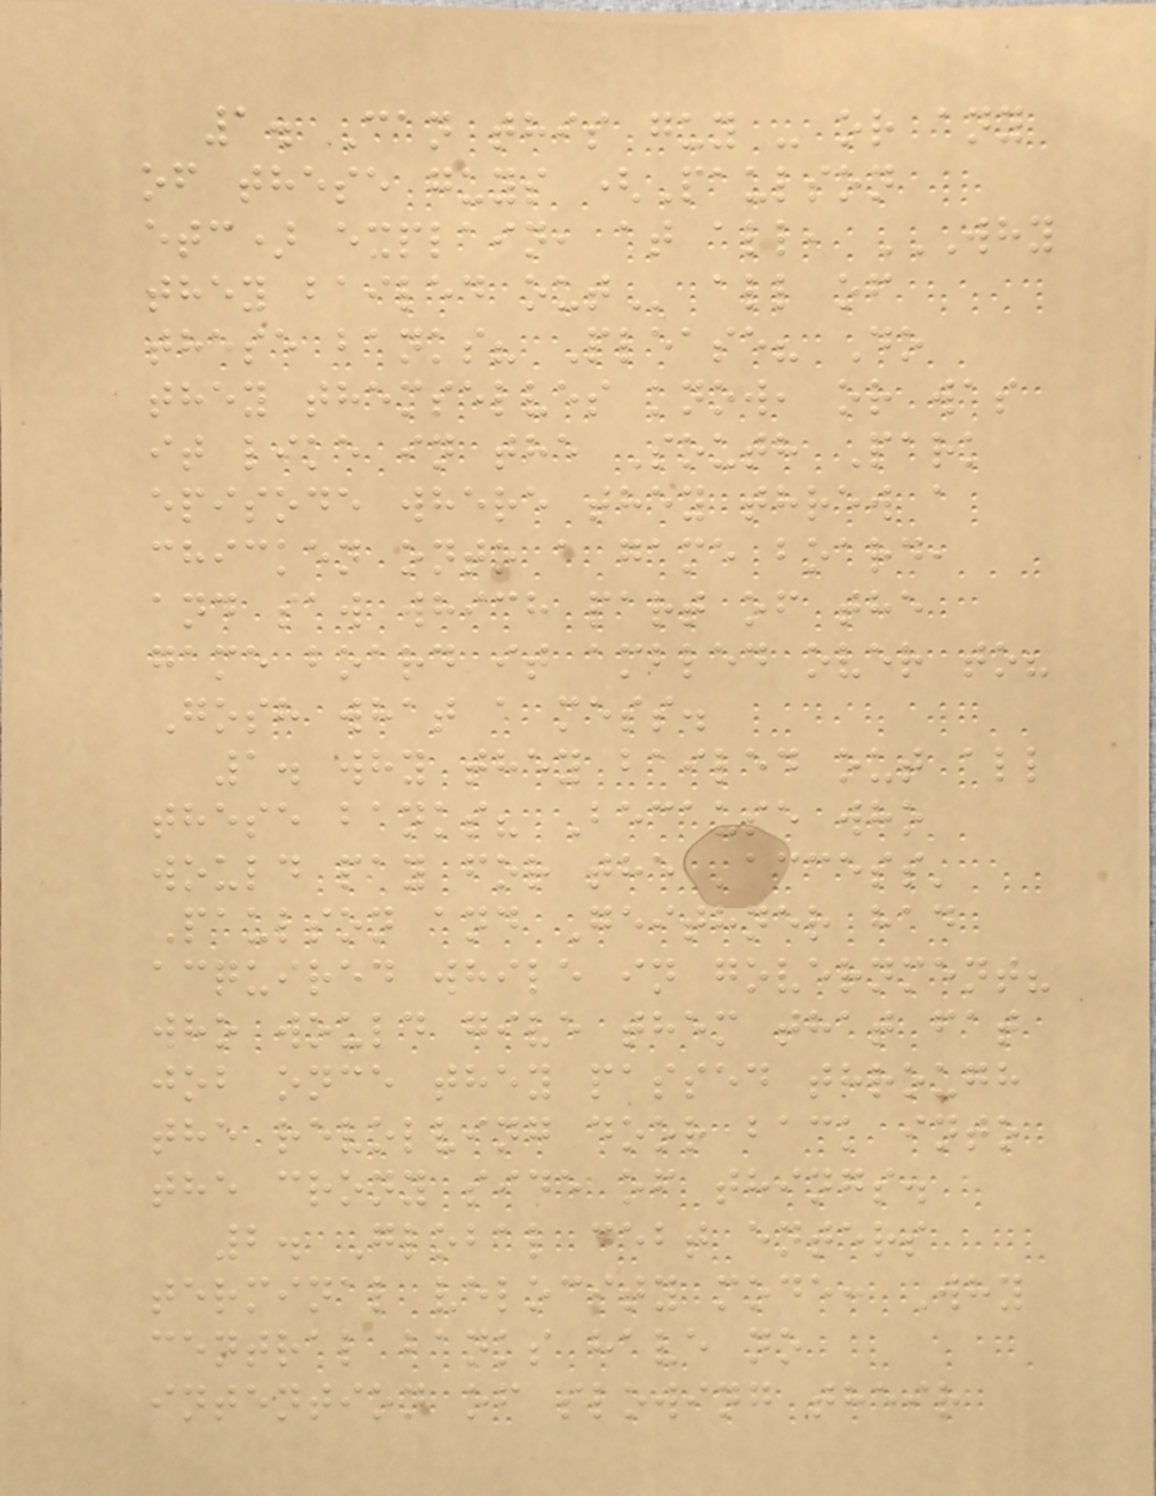1. Can this guy - or any
of these guys (Paulson
etc) explain, at all, WHY
THEY BAILED OUT all of
these banks? Please? Do
they themselves know, or was
it like in the South Park
episode where they threw a
chicken onto a game board,
and saw which part of the
game board it ambled over to?
Gosh what a mess.
1. why they bailed out all
these banks? Because who
would pay for the 'access'
Paulson and Geithner had
acquired while in government?
who would give them that fat
job once they passed through
the revolving door back into
the crony side of things.
2. Global debt enters
terminal velocity mode: Why
central banks have no
intention of slowing their
